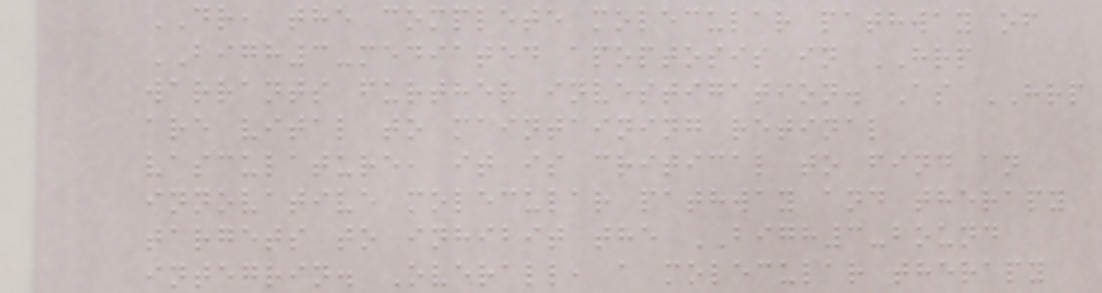DR, the complete molecular pathway of
BIGH3-mediated apoptosis in HRP
warrants further investigation. As HRP
are vital to maintaining retinal
vasculature, it is critical to find an
innovative molecular pathway and therapy
targets to inhibit the BIGH3-bound
integrin. Overall, a molecular therapy
